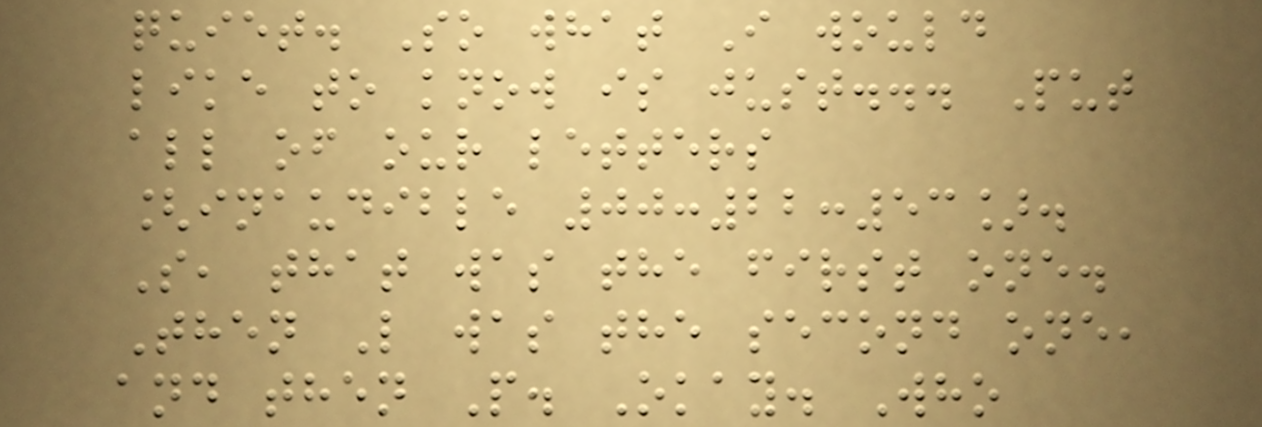quiet. So what I would
like to know is just... Put
all of our letters
[inaudible 00:22:53].
S, that was the first one.
Then L was the second one,
and then P. Okay. Who
